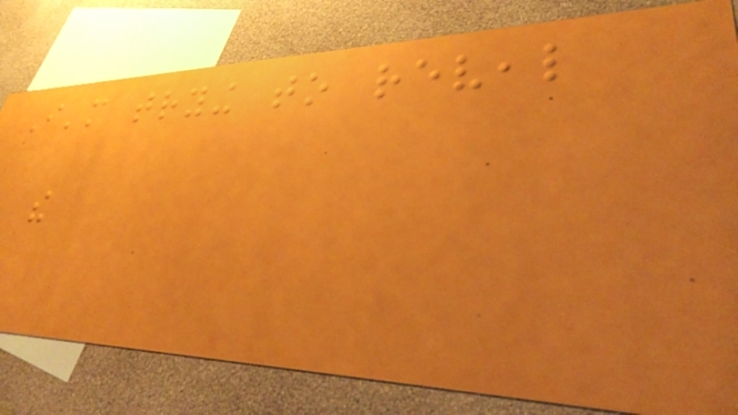I'm trying to reveal
the
